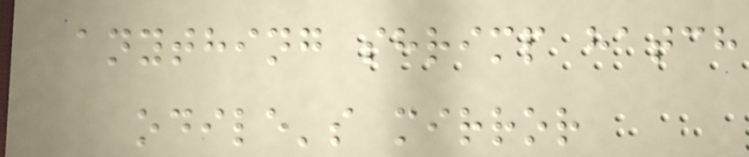anything shrimp hatch
odile's mirror
